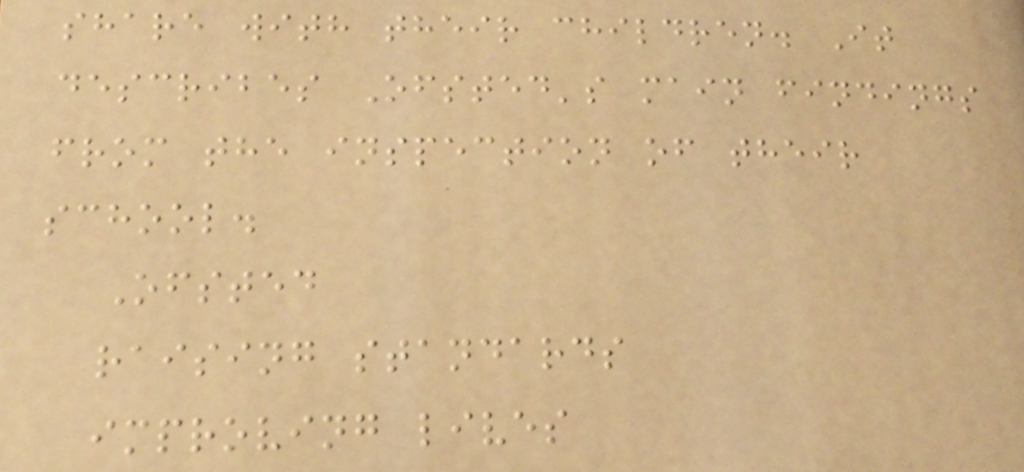share with their children. It
describes Ofsted's main findings
from the inspection of their
school.
Ofsted
raising standards
improving lives
